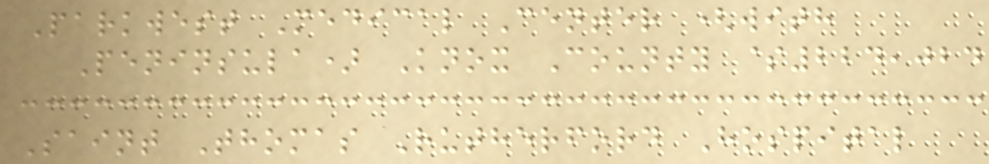Parkwest Medical Center (with
Peninsula) Knox County $224,024
Saint Thomas Rutherford Hospital
